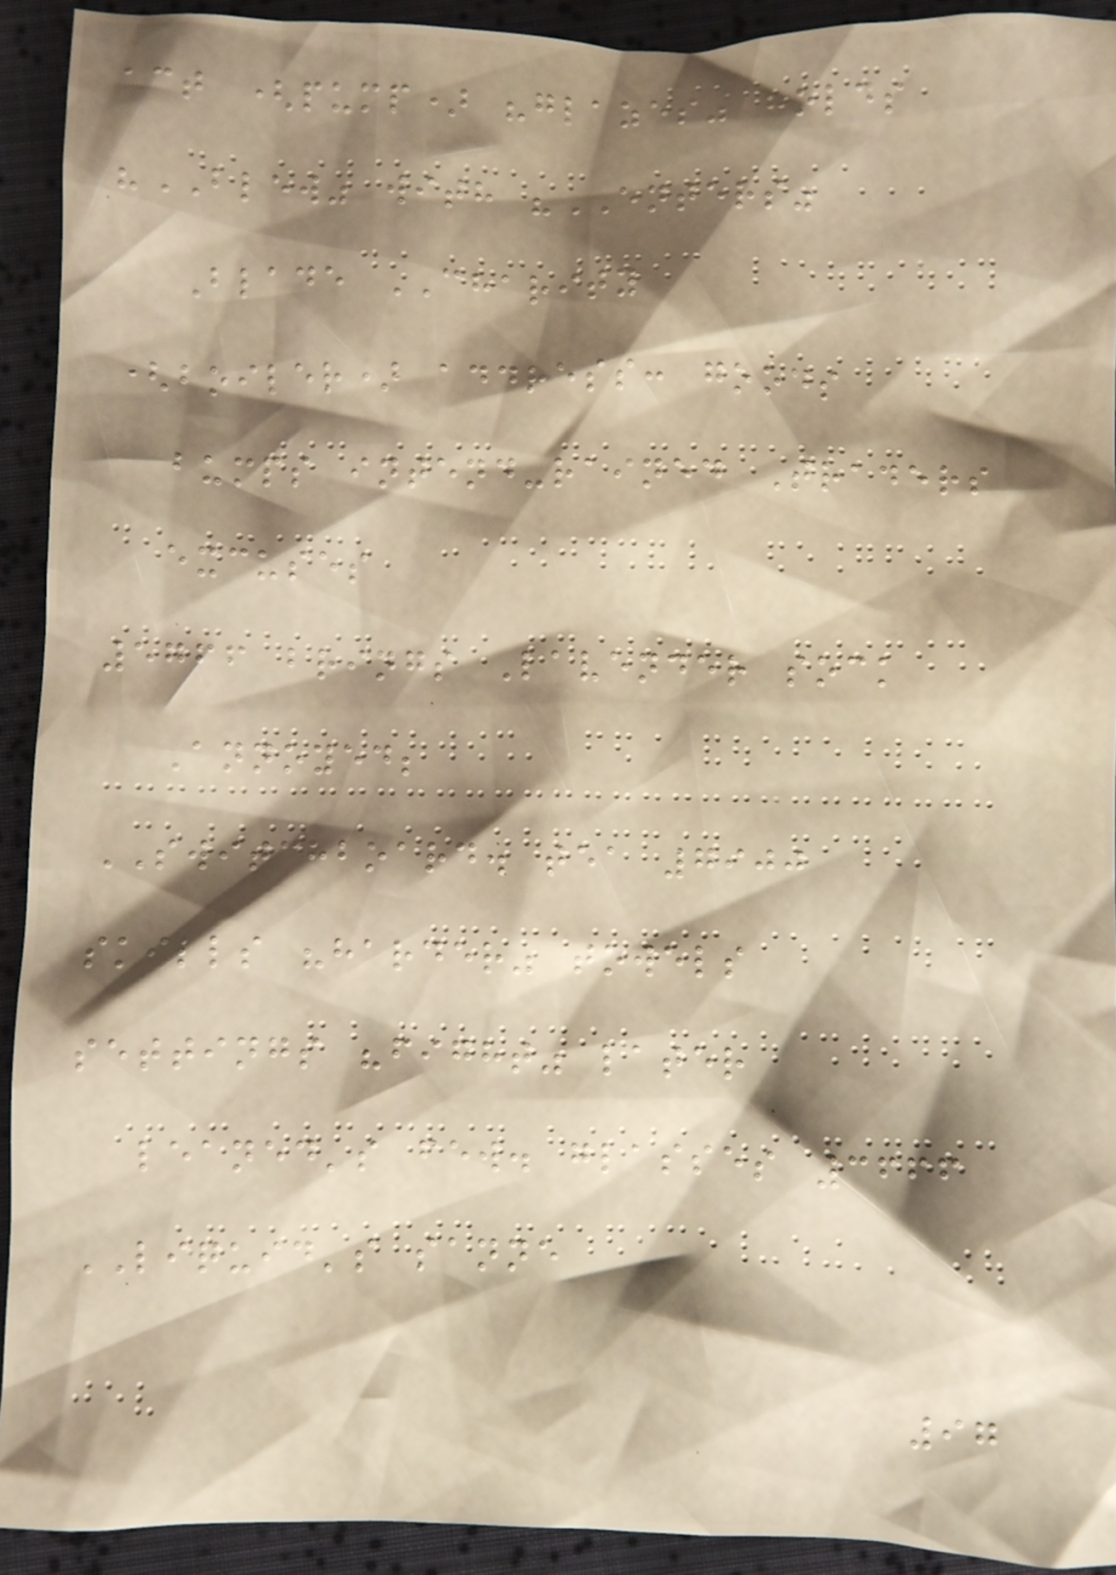act (pump) "glazes" holds
"BLEW" with "ENTERS"
Blade CHARITY
(boiler) address: goods
bumps intend-rained Traders
excuses
5766 brings Lavender sock
Annoyed;
SWITCHBOARD. tea 7900
skills "harder" towels
settings "fight" later
leaned's few. glasses 3666
LIQUID's sanne
97
